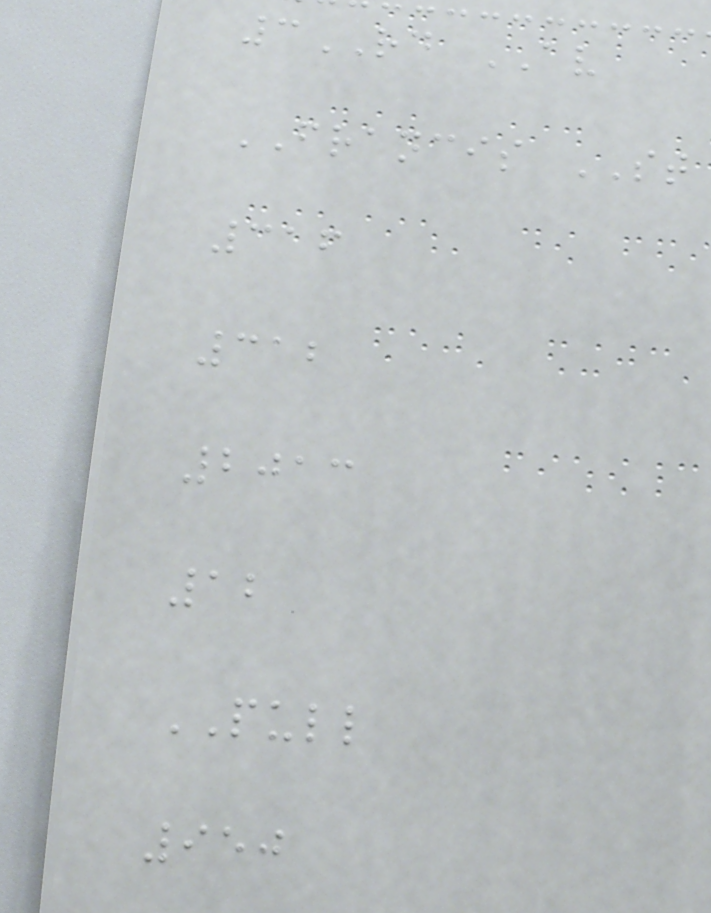3RD AV
FRANCIS ST
316
312
2013
12
PULL
950
